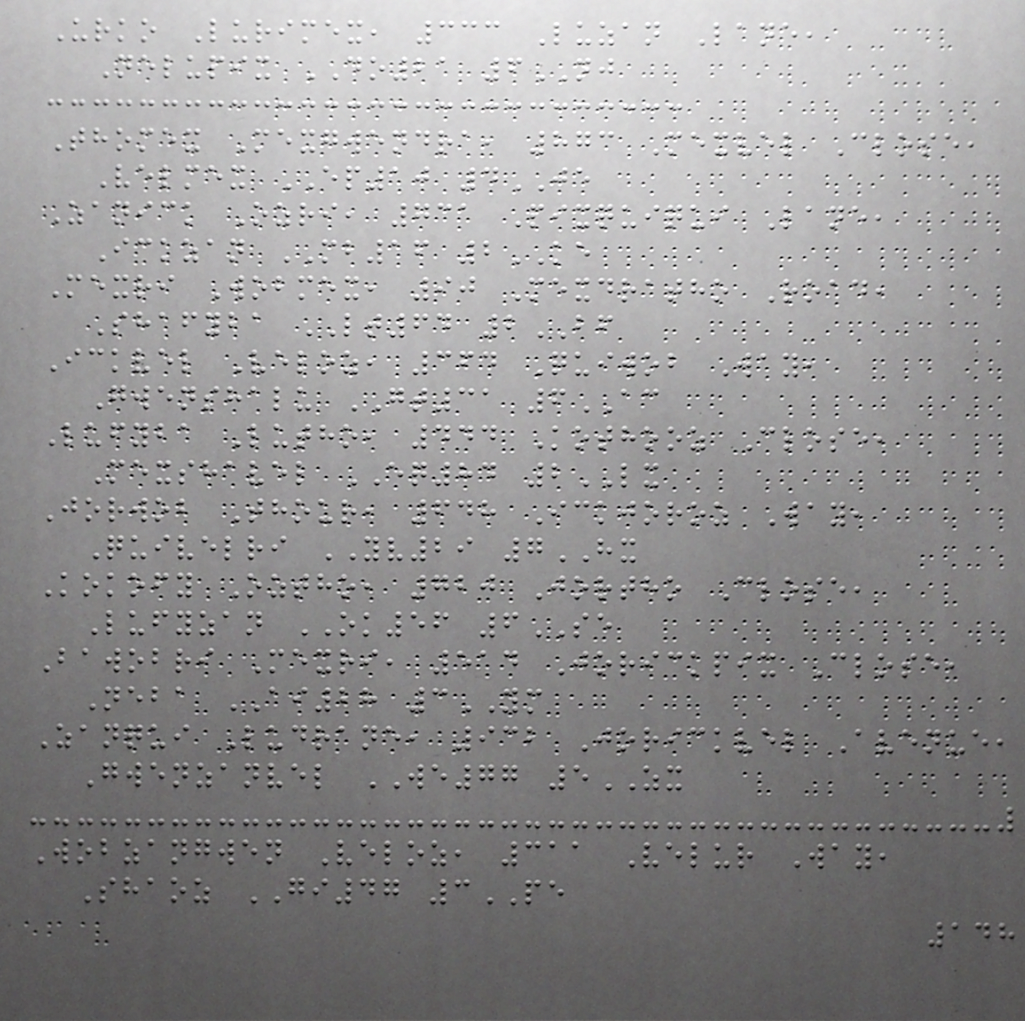Urko Lurimex, 333 Luzan Lane,
Nelupix DO21 6NJ
Thomex Mexgwendra, 873 Mexvel Close,
Velmex EP10 4JE
Zanick Ozri, 731 Pixquiqui Lane,
Ickzan MB16 2KE
Mexri Wobmex, 90 Mexdratho Road,
Shafyba LT64 2BF
Ickvel Veloz, 364 Quiwob Way,
Gwenshalu GT31 6AC
Lufyba Lutho, 444 Kothooz Close,
Mexshavel EQ84 2LX
Jorwob Thour, 648 Ickjoroz Way,
Quivelri YV29 7HX
Kokofy Oztho, 720 Jortho Close,
Lufyzan OK56 6SE
Bawobri Mexri, 514 Jorickpix Close,
Neba AI28 3YM
Zanqui Ludrane, 932 Jorickvel Avenue,
Gwenzanvel WE77 5ZX
Wobzangwen Veloz, 311 Velur Way,
Shaoz GI47 3PE
148
